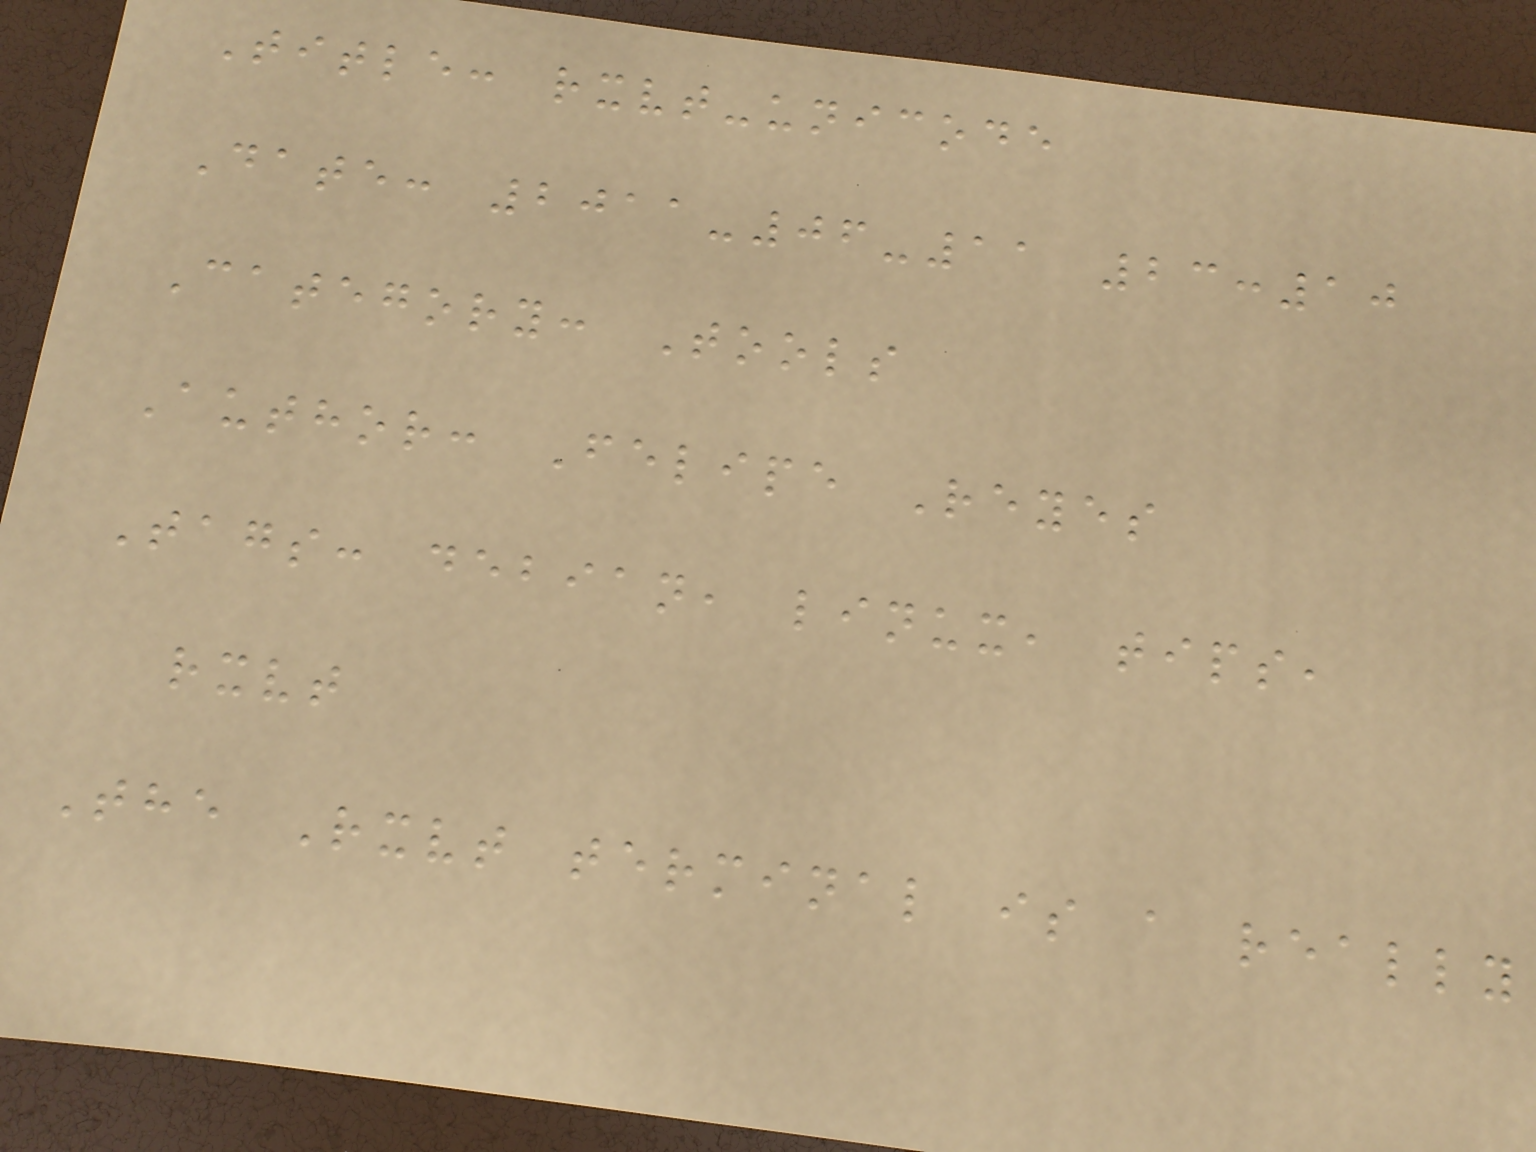Title: rxvt-unicode
Date: 2011-06-11 23:10
Category: Tools
Author: Felipe Reyes
Tags: debian, linux, tips,
rxvt
The Rxvt terminal is a really
